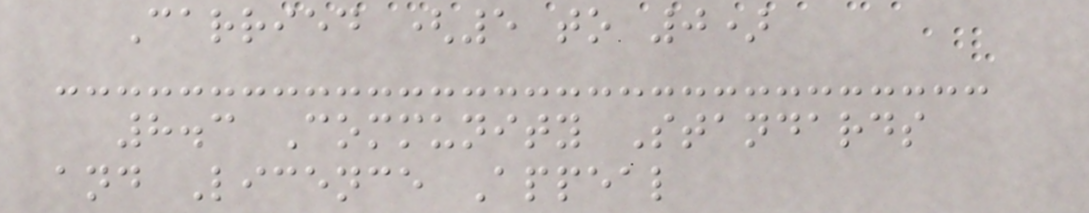Carried (5 to 0)
8.3 Community Standards
and Licence Appeal
